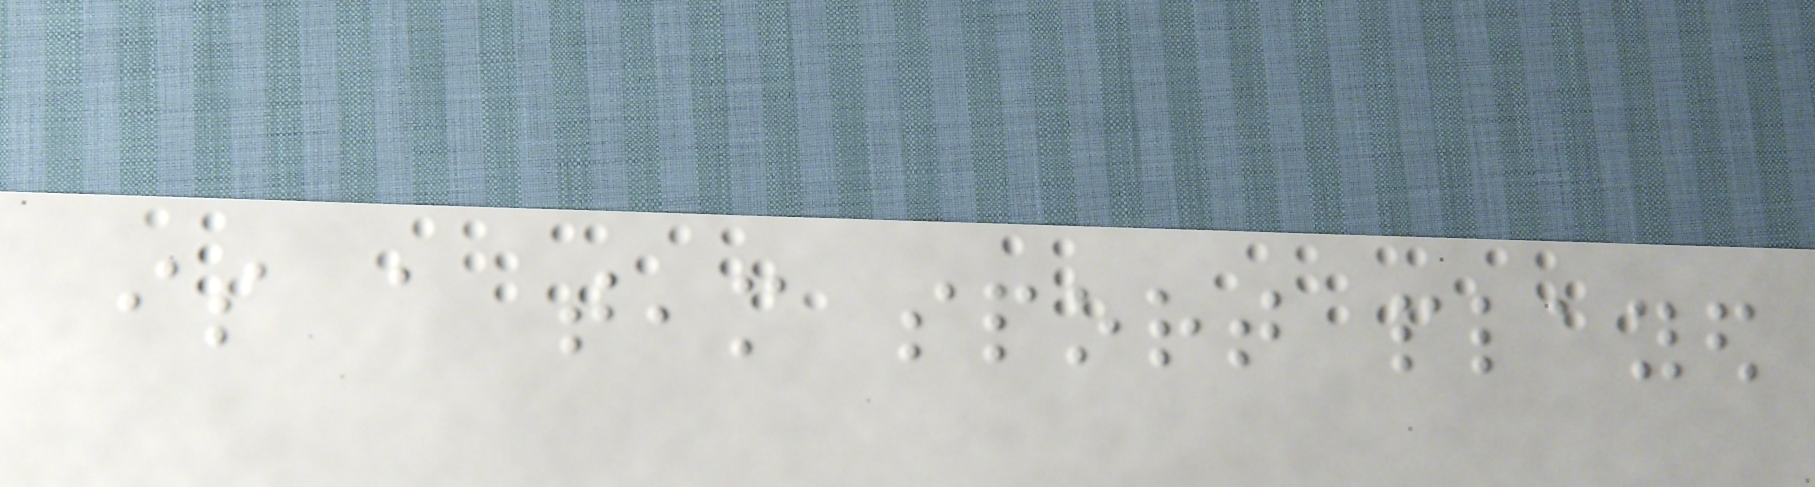is a team sport played
